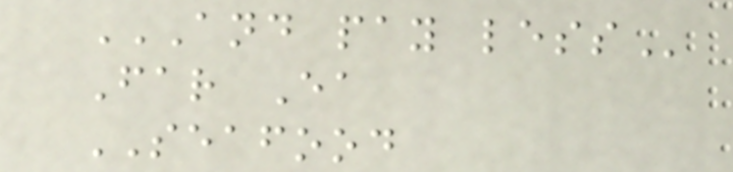AND PAY LESS
Far Ea
SEAFOOD
